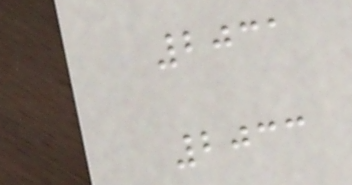2031
2033
